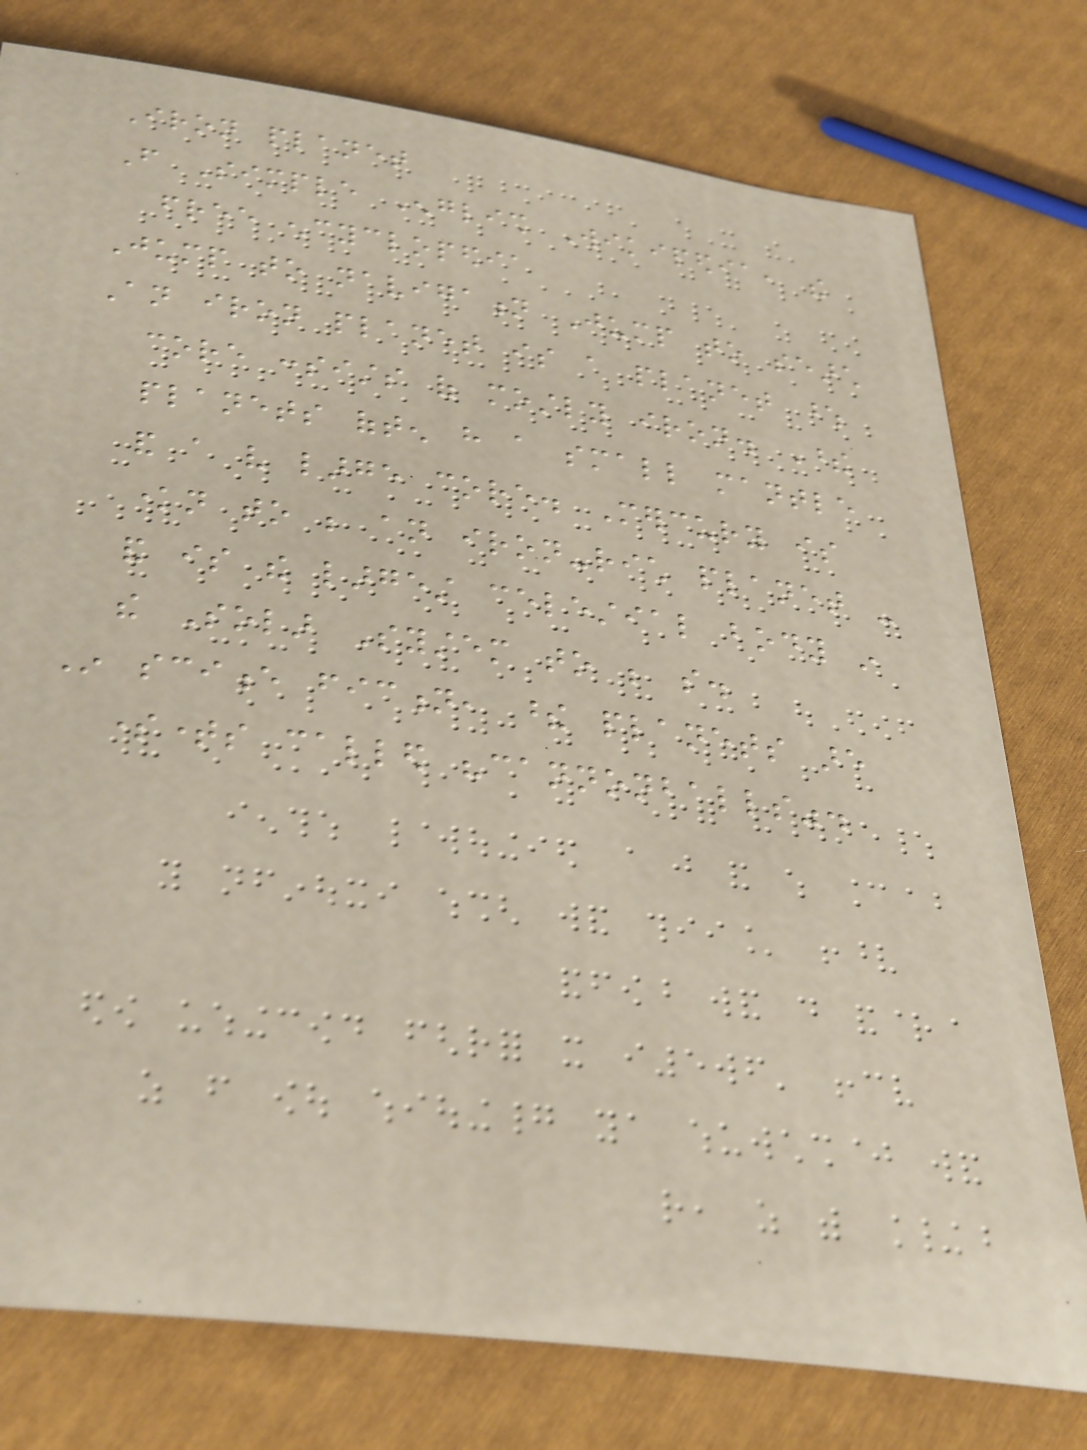Iron planet
From Simple English Wikipedia, the
free encyclopedia
Jump to navigation Jump to search
An iron planet is a planet whose
core consists of mostly iron. These
planets often have a small mantle
and a very large core. Mercury is
known to be an iron-rich planet -
and is the largest celestial body in
the Solar System to be so.
In science fiction, these planets are
sometimes called "cannonballs".
